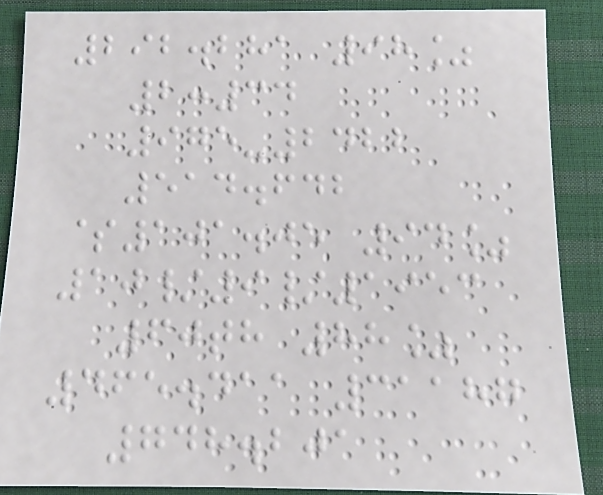292.281 98%
2:34
975-2422
514.642
$101.05 94%
10/9/1953
60th 88%
465.411 31187
748.201
